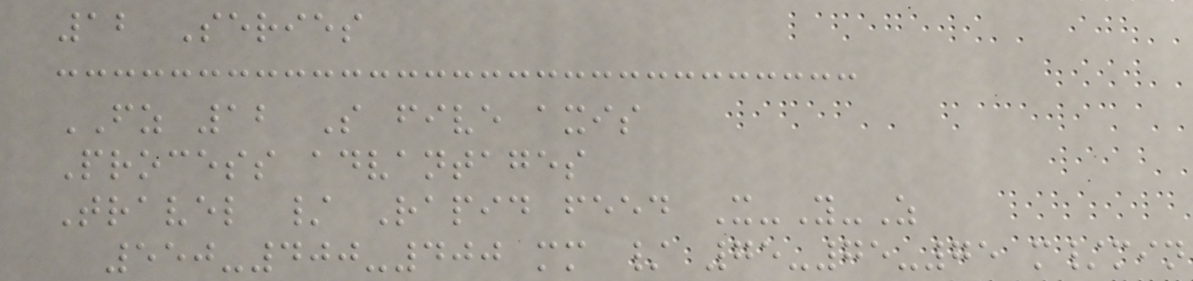12 Series
FZ 12 S five axis
Process advantages
Travel / Rapid feed X-Y-Z
550-400-400 mm / 75-75-75 m/min
